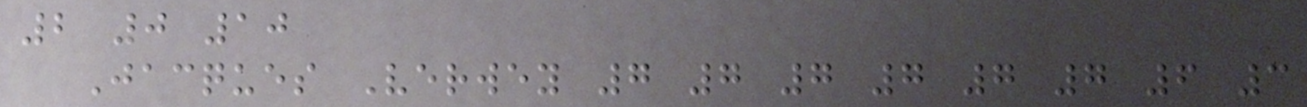2 0 10
Jacques Verwey 7 7 7 7 7 7 6 3
